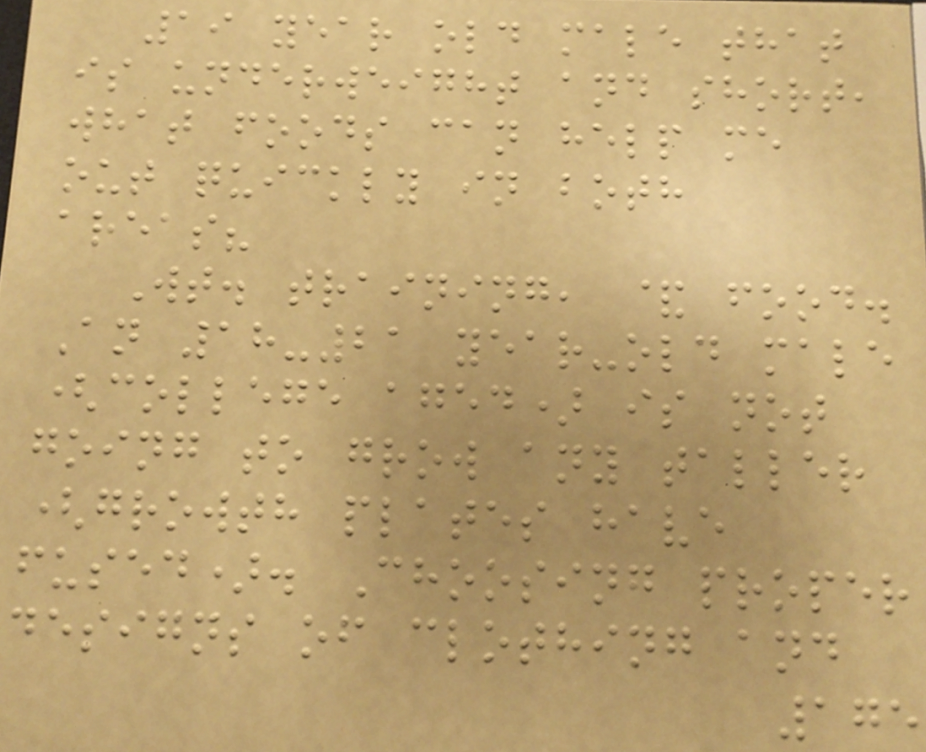19 year old male that
is underweight and short,
what foods can help me
out quickly in both
areas?
Wt. training, & food.
An 18-21 year-old male
(college aged) is not
going to grow any taller
(growth plates have
fused). Choosing proper
designs of clothing and
175
